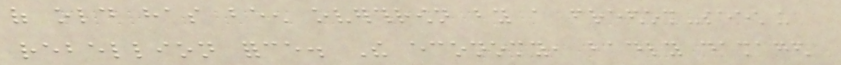of old has been overthrown by a freedom-seeking
rebellion force. The economy, badly damaged
